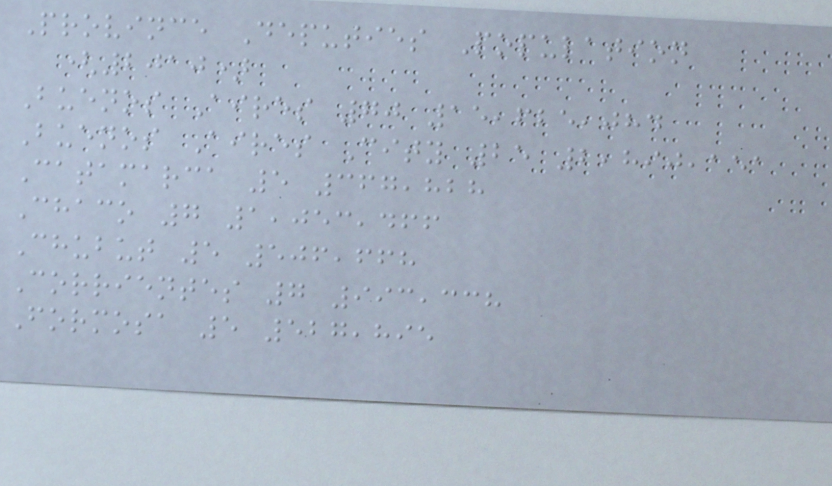Province Deputies Population
(2010)
Buenos Aires 70 15,625,084
Buenos Aires City 25 2,890,151
Catamarca 5 367,828
Chaco 7 1,053,466
Chubut 5 506,668
Corrientes 7 993,338
Formosa 5 527,895
